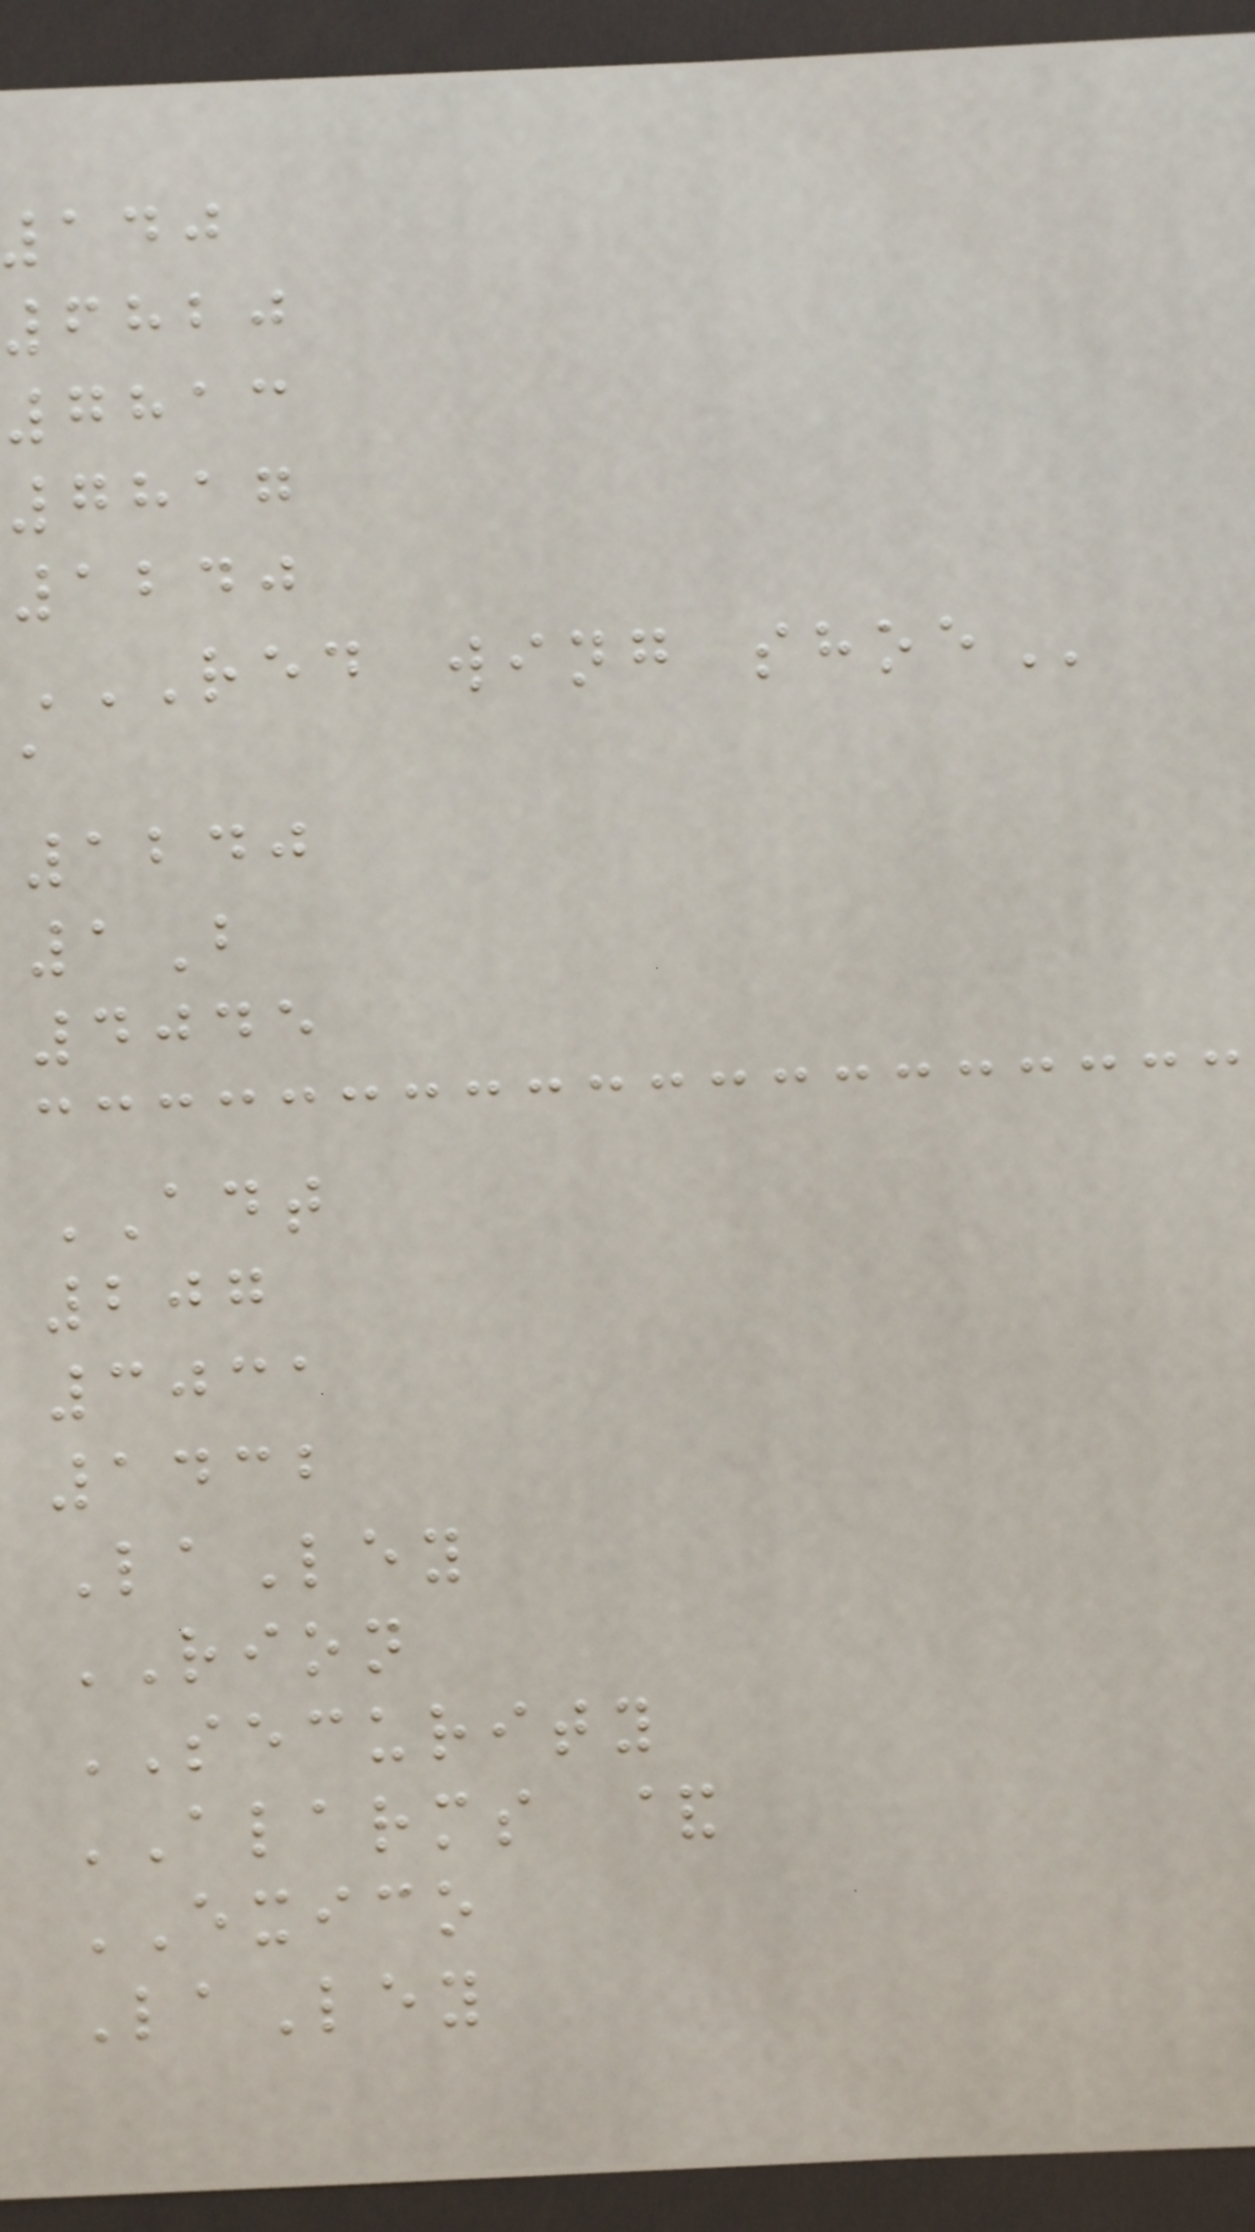6820
7813
7817
1240
RED WING SHOE
a
1240
1B
4045
ADT
207
3031
1432
LaLey
RION
SECURITY
ALARMS &
EXICO
LaLey
